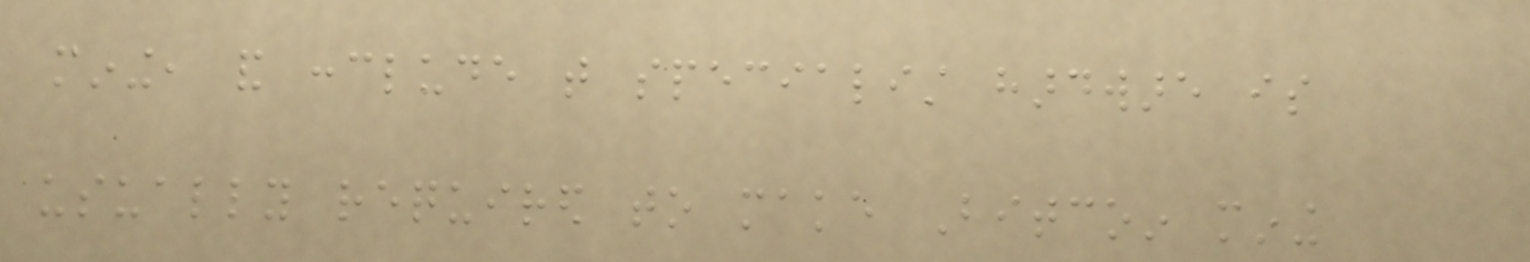mining, and conclude that specialist hardware is
usually required to make Bitcoin mining
